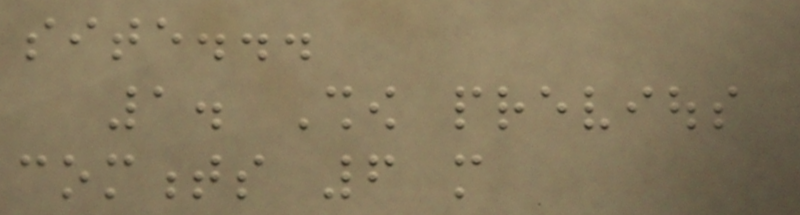site...
1. Show previous
comments 6 more
